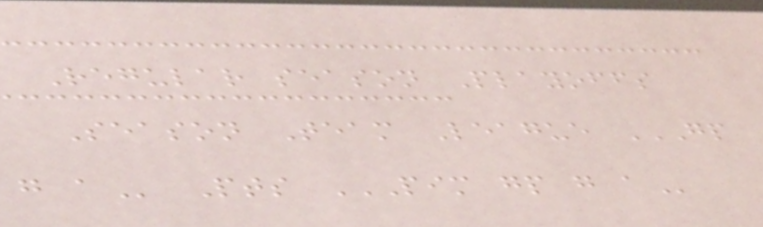Regular season Playoffs
Season Team League GP
G A Pts PIM GP G A
